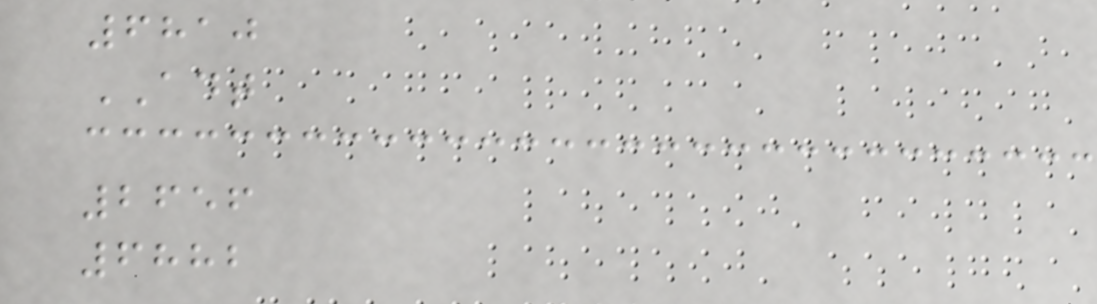6810
ADT
2656
6882
